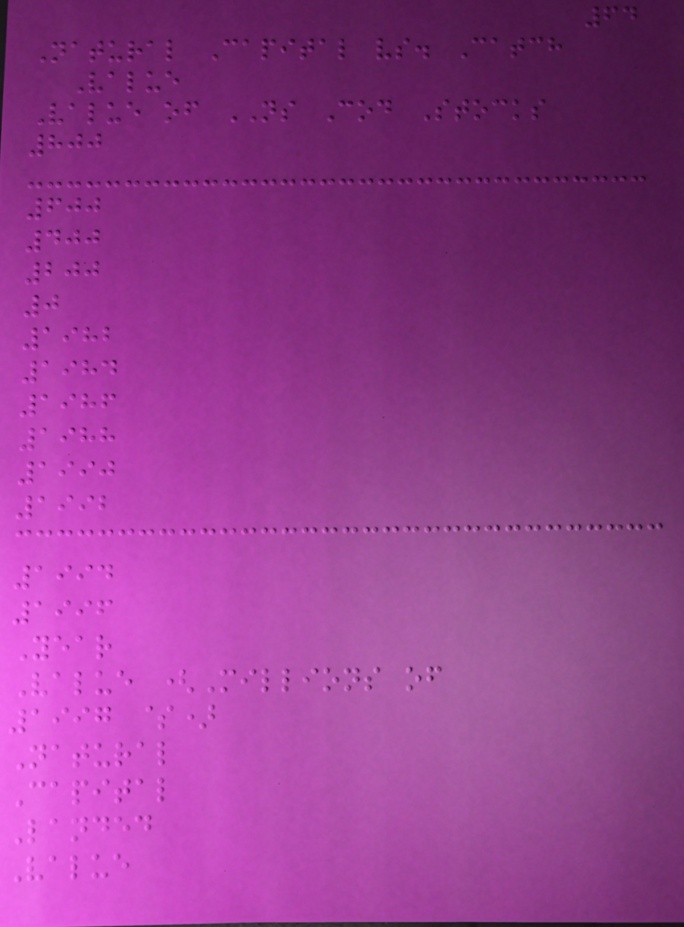64
Natural Capital vs. Catch
Value
Value of NS Cod Stocks
800
600
400
200
0
1982
1984
1986
1988
1990
1992
1994
1996
Year
Value (Millions of
1997 $)
Natural
Capital
Landed
Value
